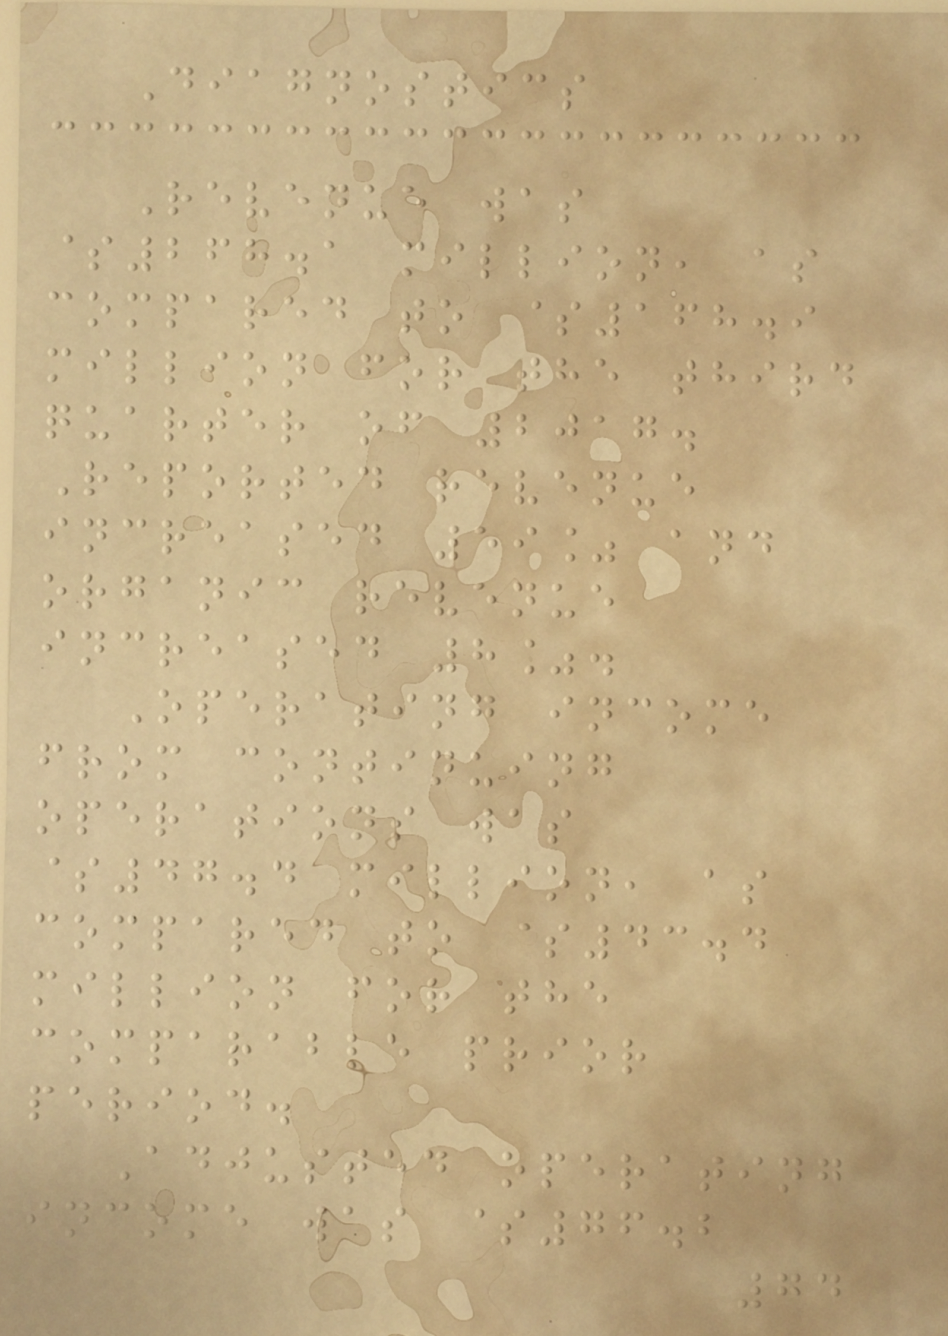Diagnostics
Revenue was
$268.1 million, as
compared to $168.9
million for the third
quarter of 2017.
Reported revenue
increased 59% and
organic revenue
increased 8%.
Operating income
from continuing
operations was
$47.4 million, as
compared to $43.4
million for the
comparable prior
period.
Adjusted operating
income was $76.2
74
